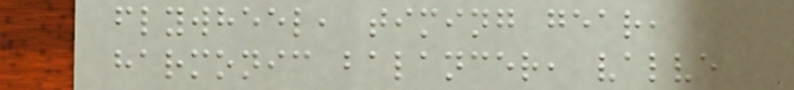flywheel, timing gear,
harmonic balancer, valve
